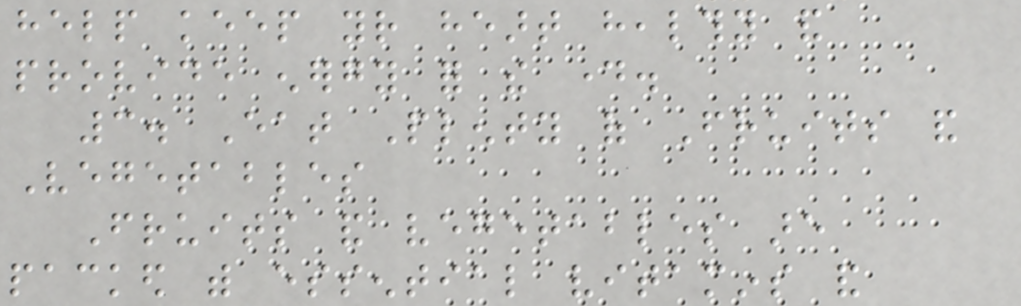help keep your heart healthy and
provide energy for the day.
3. Eat Plenty of Fruits and
Vegetables
Fruits and vegetables are
packed with essential vitamins and
